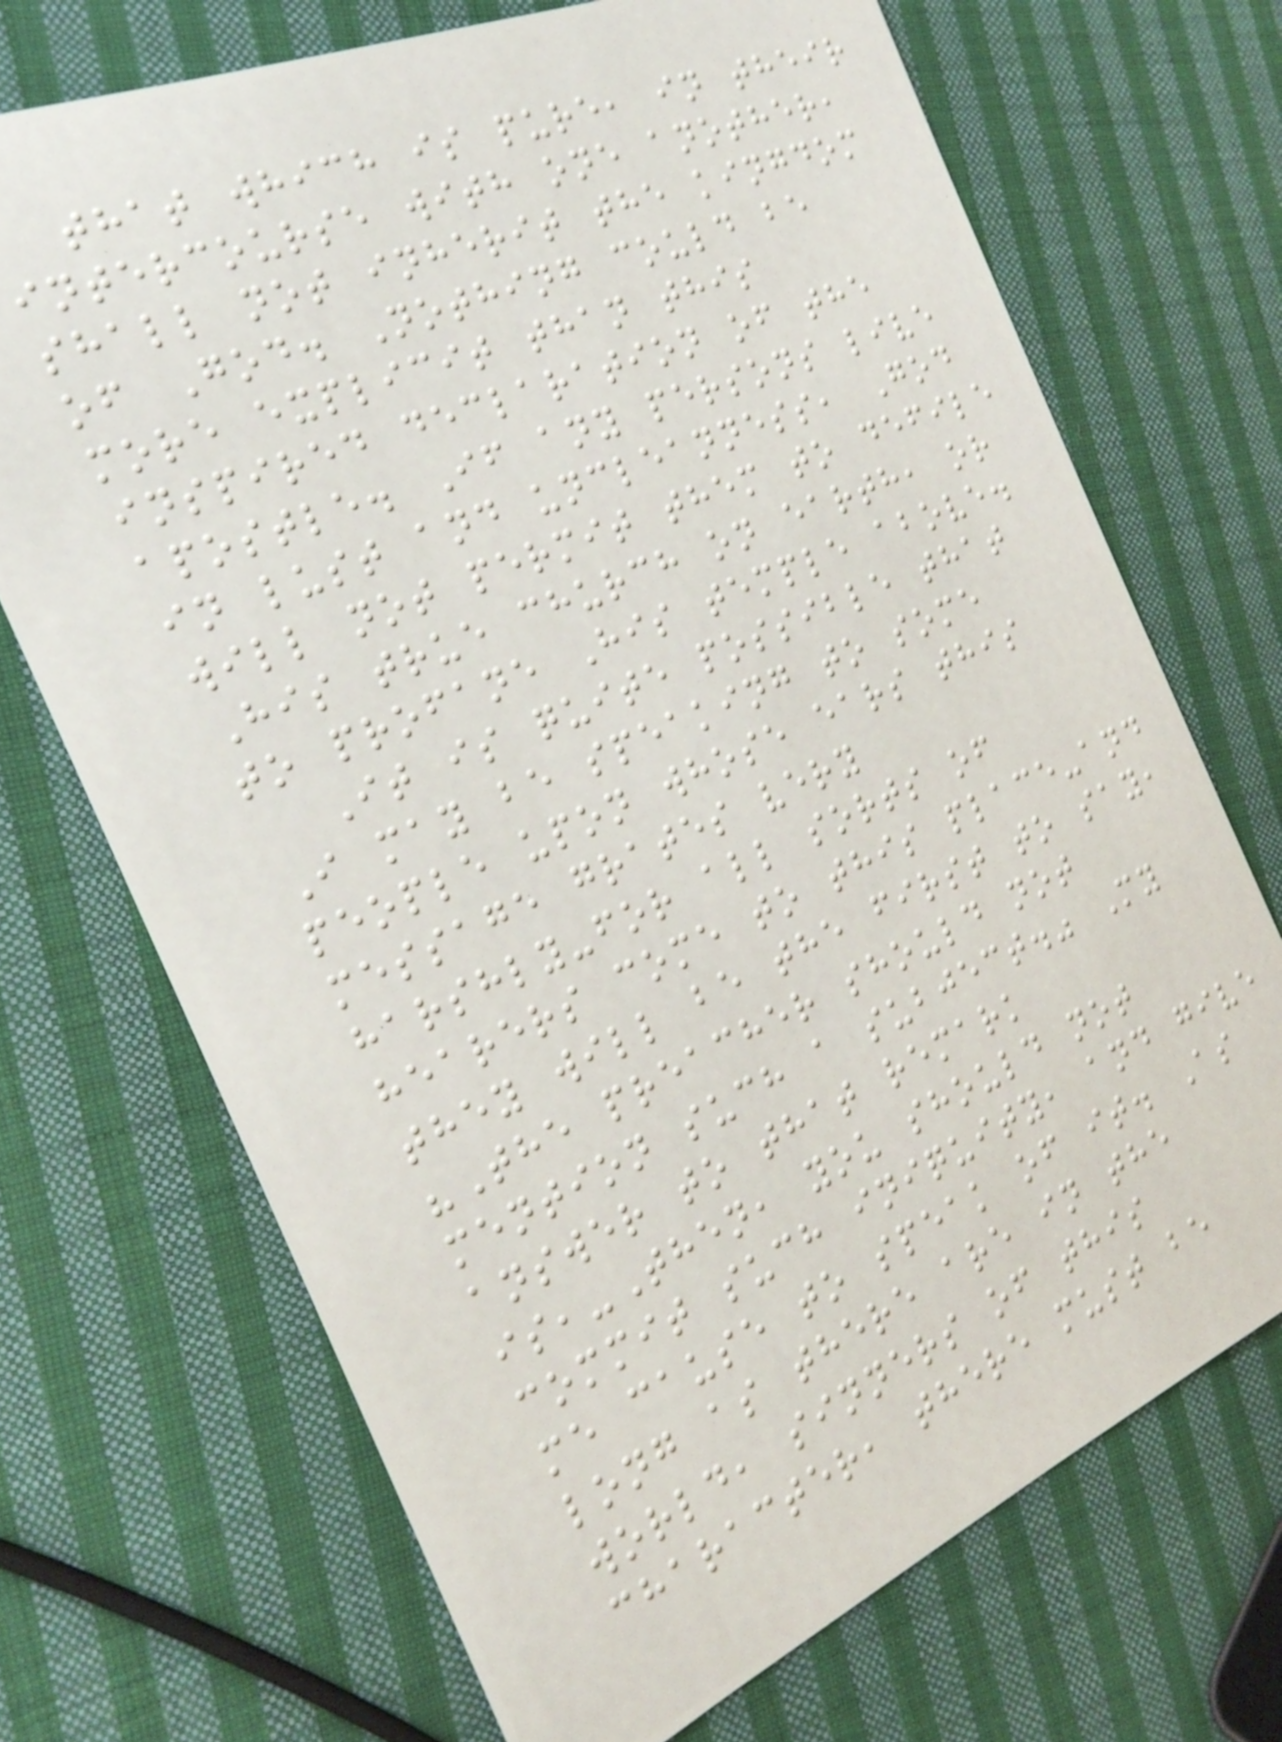that which is pure, in their
intercourse with one another,
shall not inherit the kingdom
of God. Nothing could be
more explicit than this
inspired declaration of the
apostle. If any persons live
in lust and uncleanness, God
will not permit them to defile
His true church on earth, or
to profane His temple above.
It is quite possible that
I may be speaking to some
people upon whose ears this
message grates very
harshly-for all sorts of
hearers come to this place-and
they will be the first to say,
"The preacher should not
mention such a subject." My
answer to that remark
is,-Then, you should not
commit such iniquity, and give
me cause to speak of it. As
long as there are in the
world, sinners of this
character, there must be
